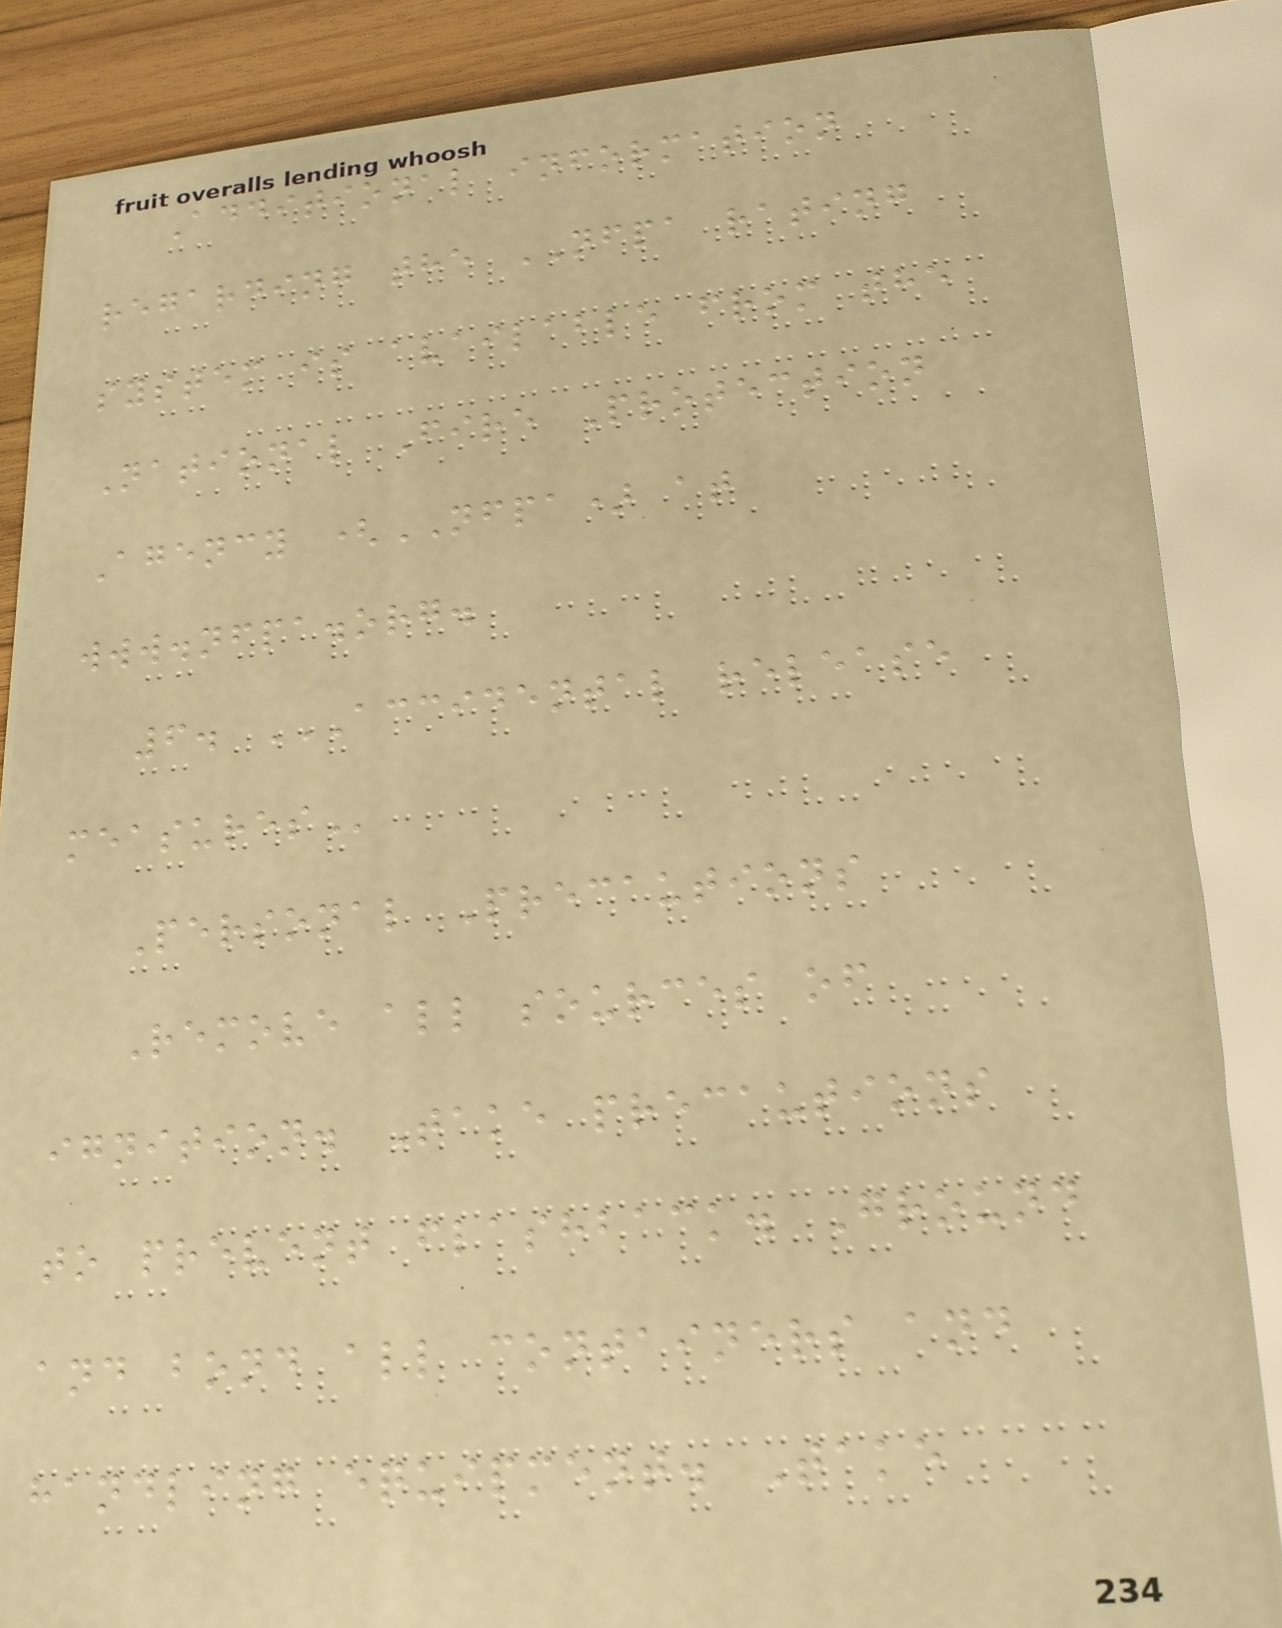Additional information
regarding the NFPA rating
system is available from the
National Fire Protection
Agency (NFPA) at
www.nfpa.org.
6. ACCIDENTAL RELEASE
MEASURES
Personal Precautions
Remove all sources of
ignition. Take precautions
to prevent flashback. Ground
and bond all containers and
handling equipment. Take
